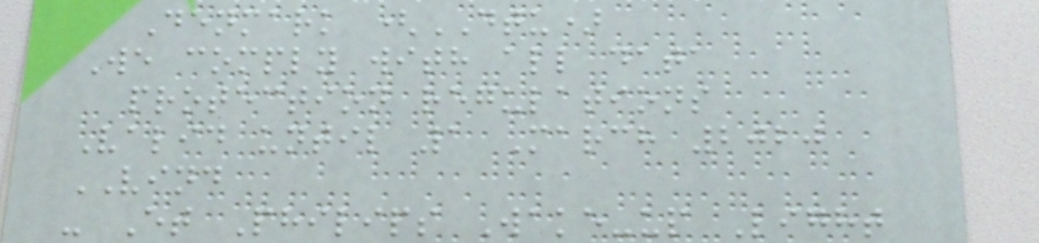Denmark (DTU)
We comply with all data
protection regulations
Valid until 1 March 2020
VIND
- Et Philips Wake-up Light
